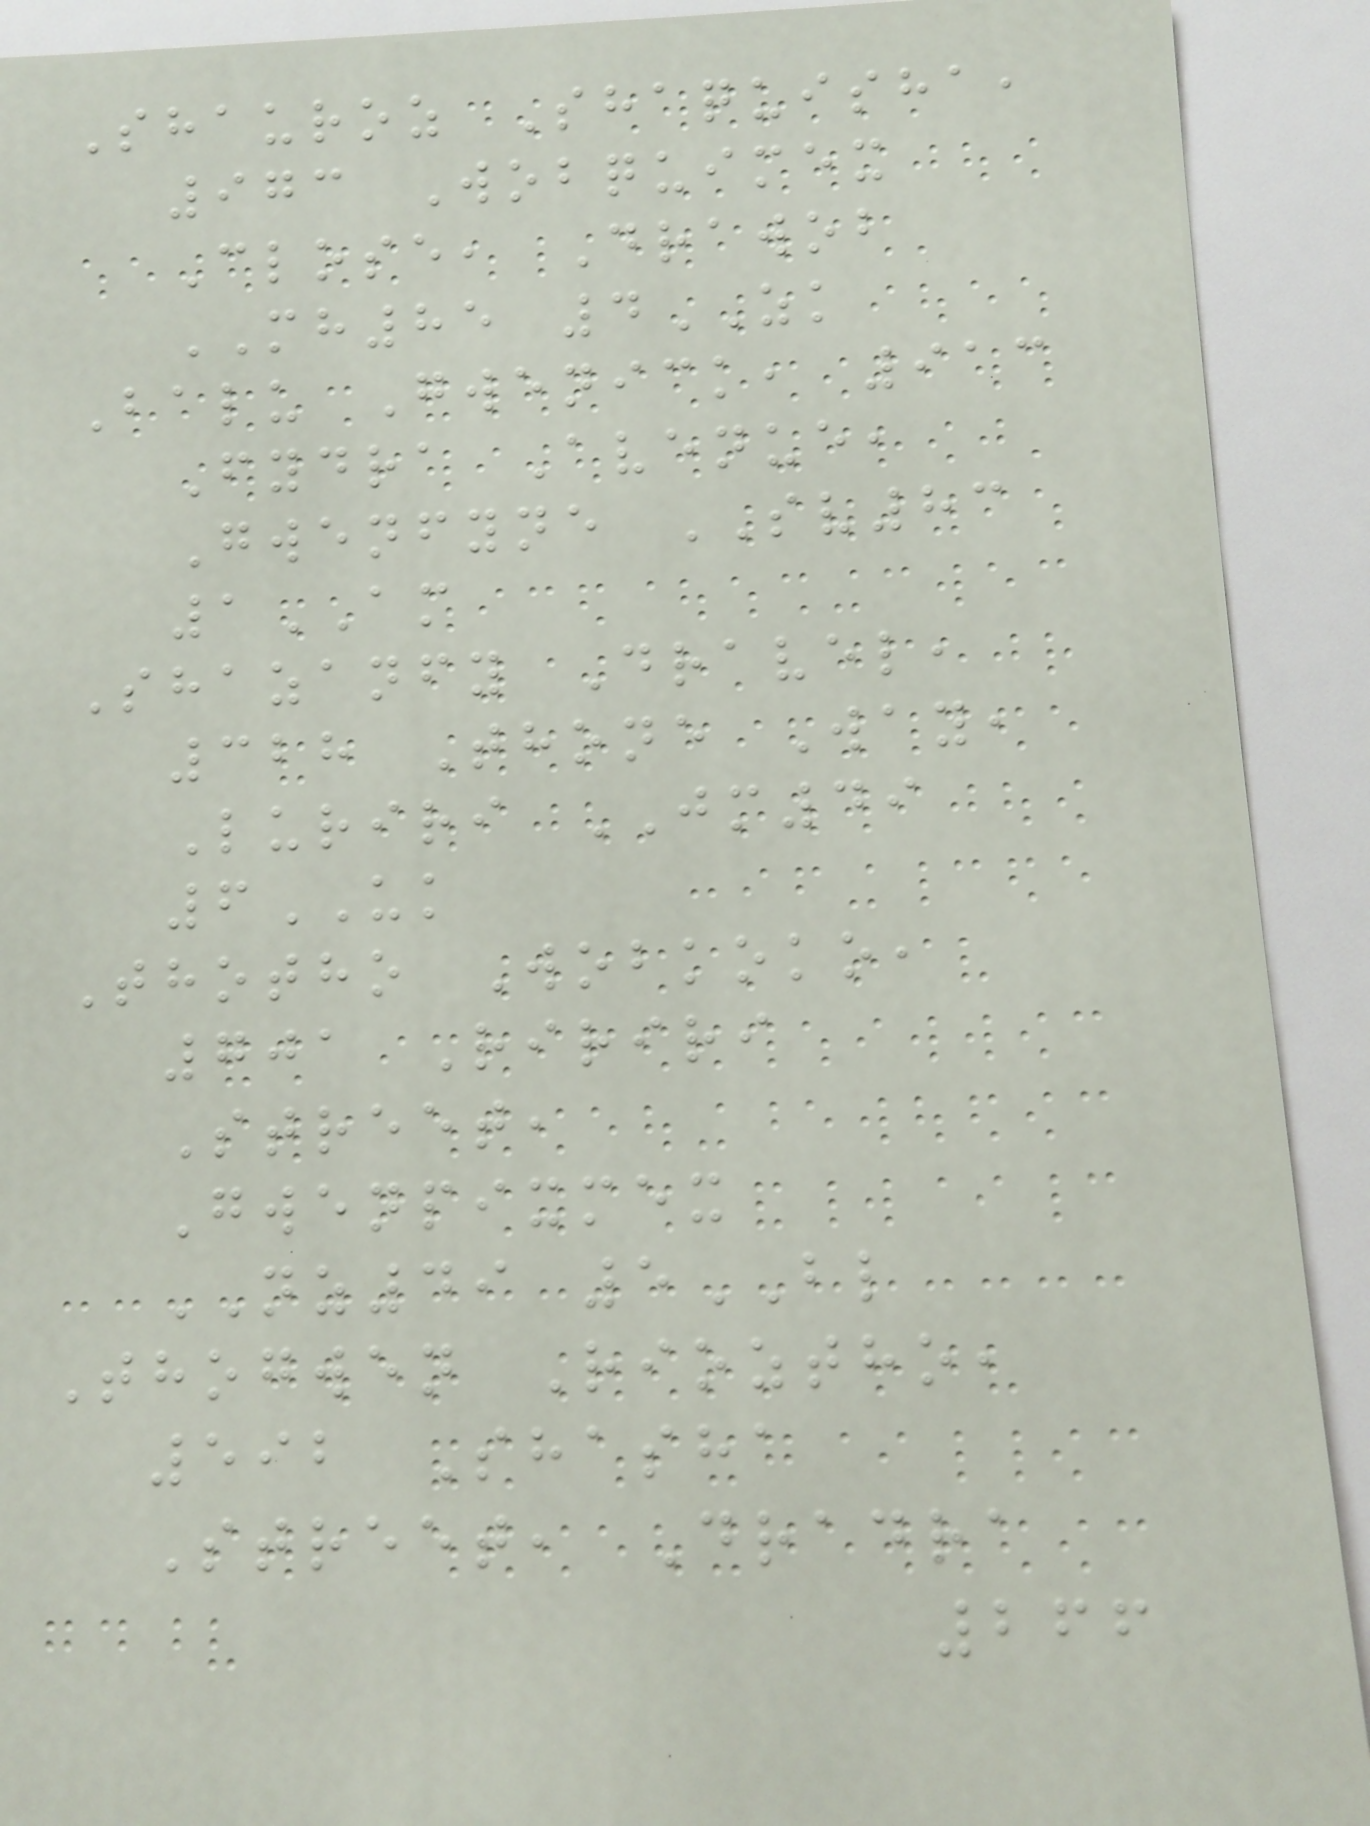Shauroz Shaquisha,
973 Wobquimex
Close, Drawob
MH85 4ZK
Balu Gwenick, 913
Fydra Avenue,
Gwenfyne SV83
1AM
Shazanfy Dravel,
328 Thone Way,
Luriri JM49
6UK
Thotho Wobkoko,
701 Ririri
Street,
Gwenpixmex
NZ49 5BL
Thogwen Rioztho,
592 Shasha
Street, Dradra
266
